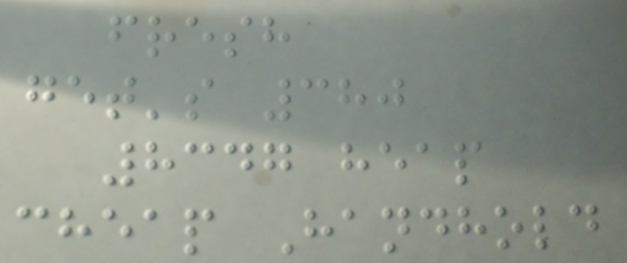fresh
get's 380
8347 heap
cheap Handhold
